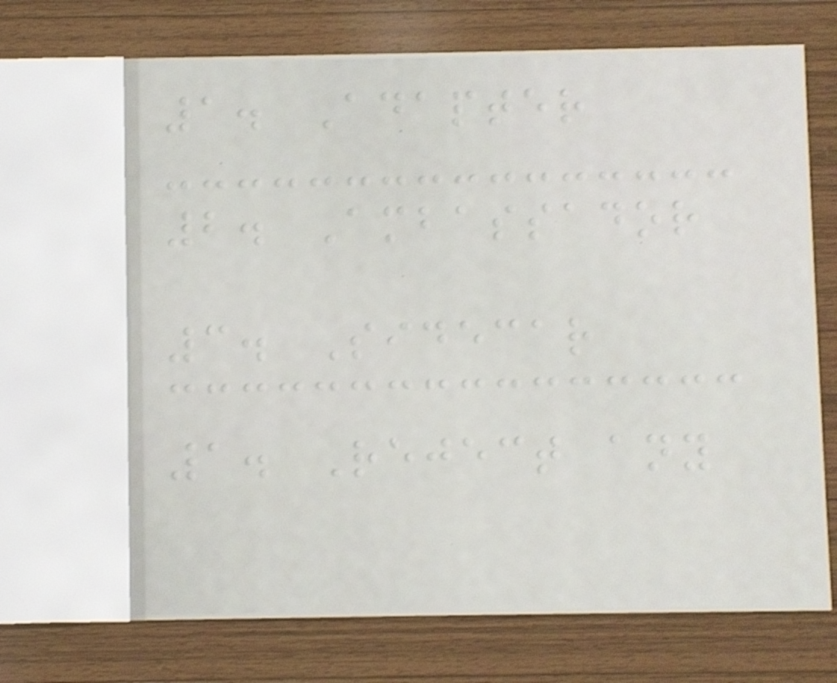1. Adapter
2. Ambassador
3. Sidecar
1. Reject any
